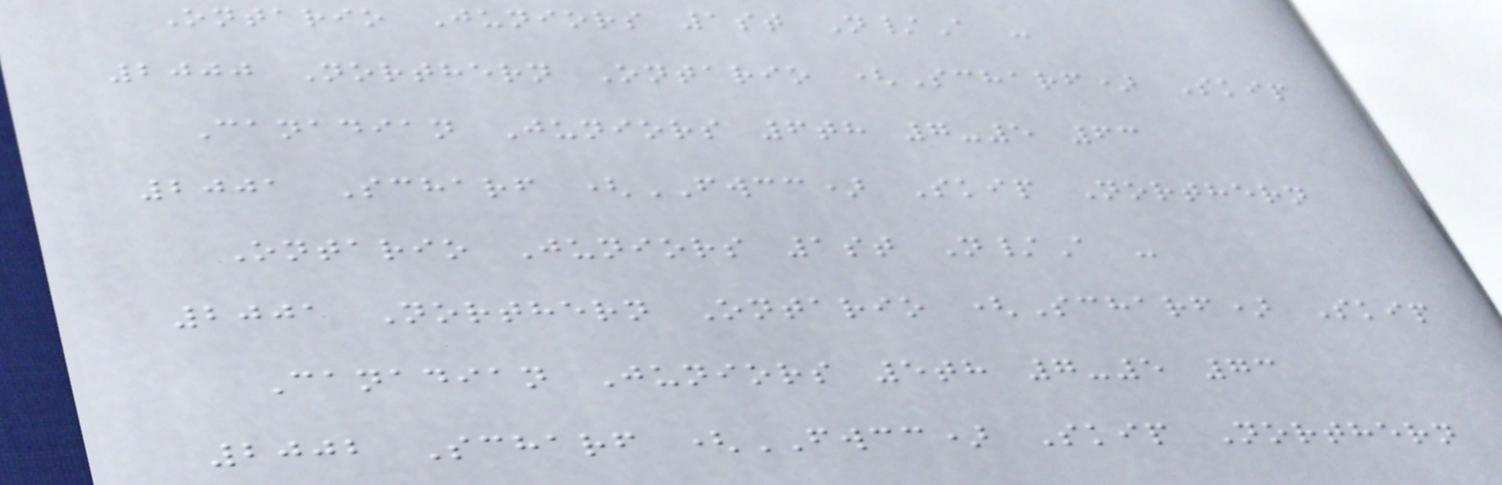Ontario Juniors 1st N/A -
2000 Northern Ontario (Scharf) Skip
Canadian Juniors 6th 7-5 63
2001 Scharf (FWCC) Skip Northern
Ontario Juniors 1st N/A -
2001 Northern Ontario (Scharf) Skip
Canadian Juniors 5th 7-5 73
2002 Scharf (FWCC) Skip Northern
